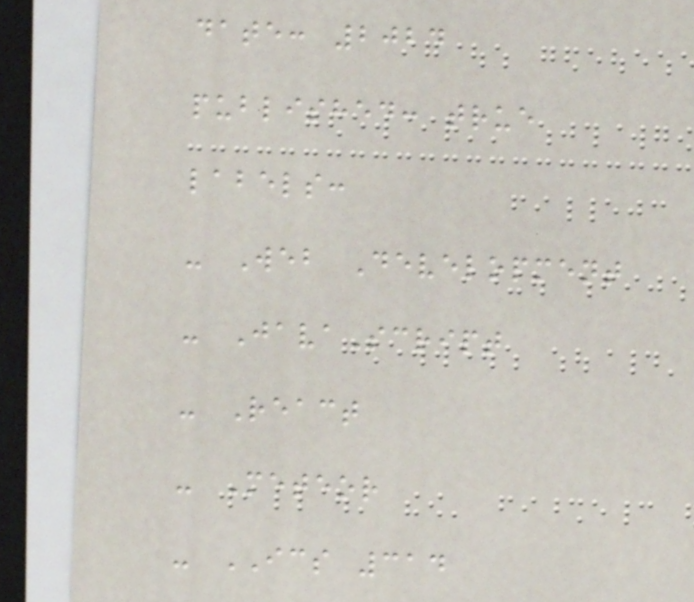date: 2024
published: true
labels:
- Web Development
- JavaScript
- React
- Meteor
- ICS 314
